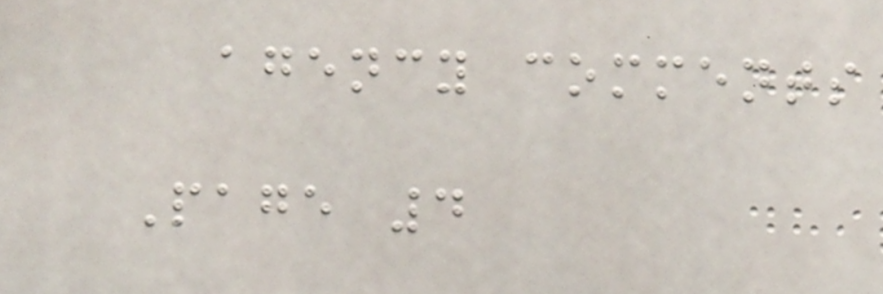agency comments
Page 4
